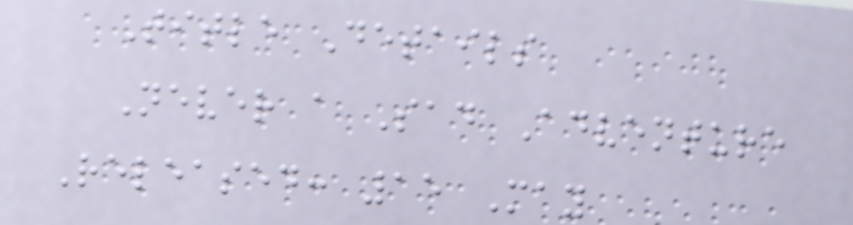Title Details
Never a Sad Adventure
Released: 15 May
